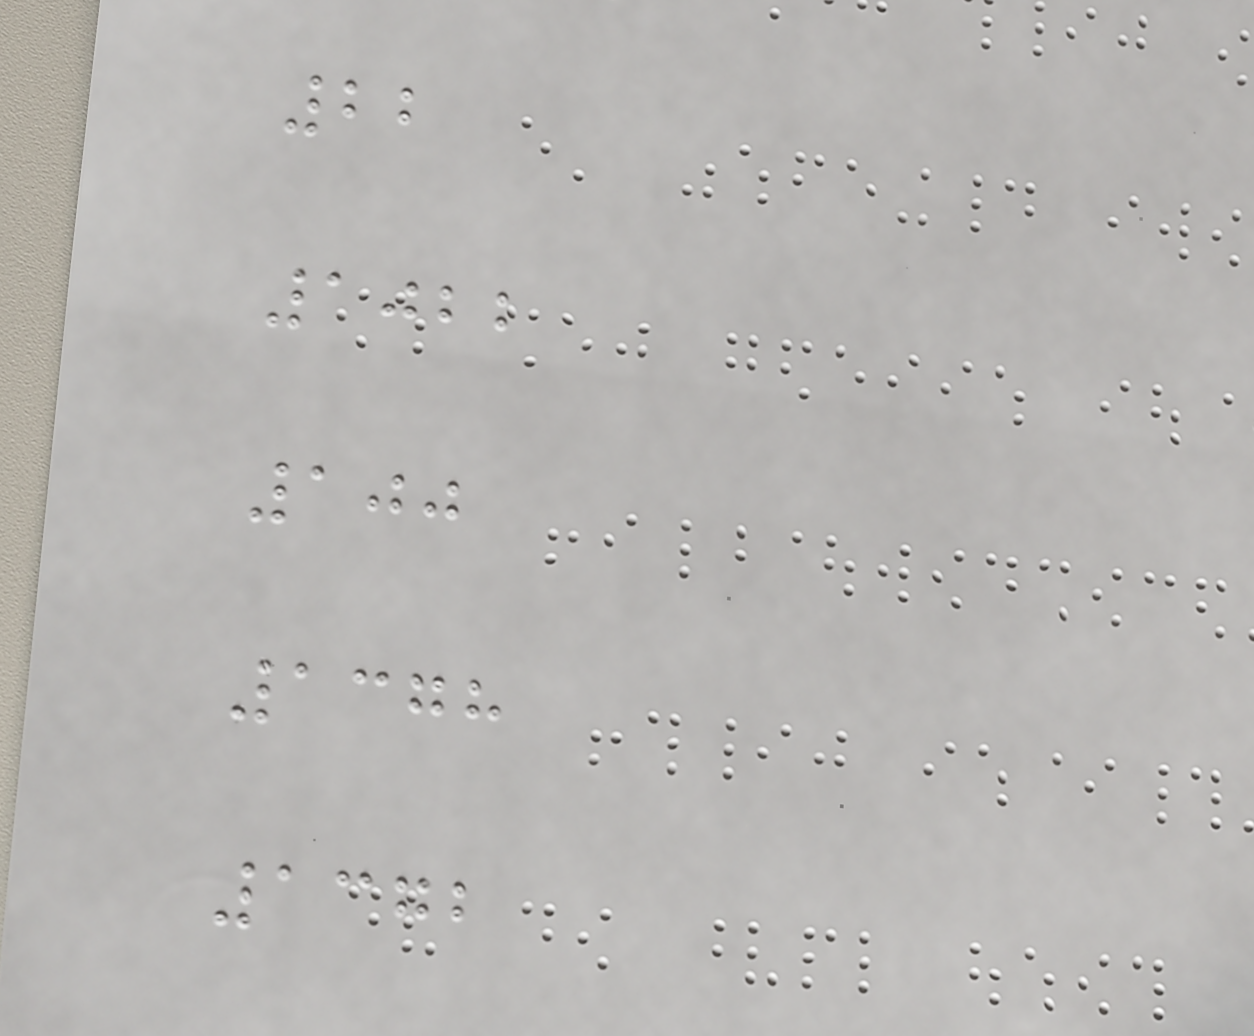22
1022
100
1378
1372
